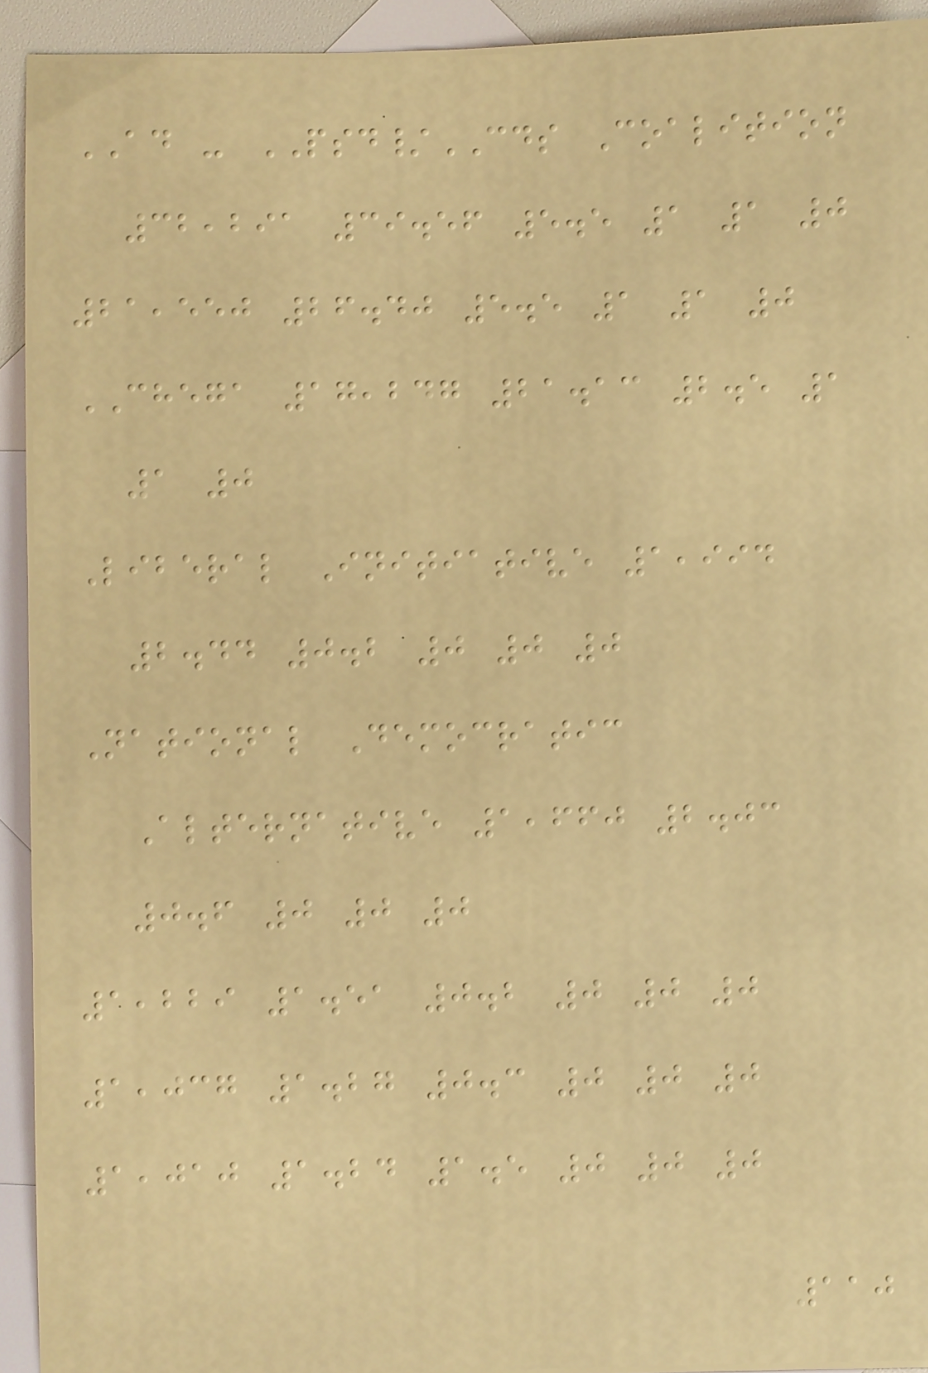AD - PSD/CDS Coalition
32,291 39.56 5.5 1 1 0
21,550 26.40 5.5 1 1 0
CHEGA 17,247 21.13 2.5 1
1 0
Liberal Initiative 1,994
2.44 0.2 0 0 0
National Democratic
Alternative 1,660 2.03
0.6 0 0 0
1,229 1.51 0.2 0 0 0
1,037 1.27 0.3 0 0 0
1,010 1.24 1.5 0 0 0
110
